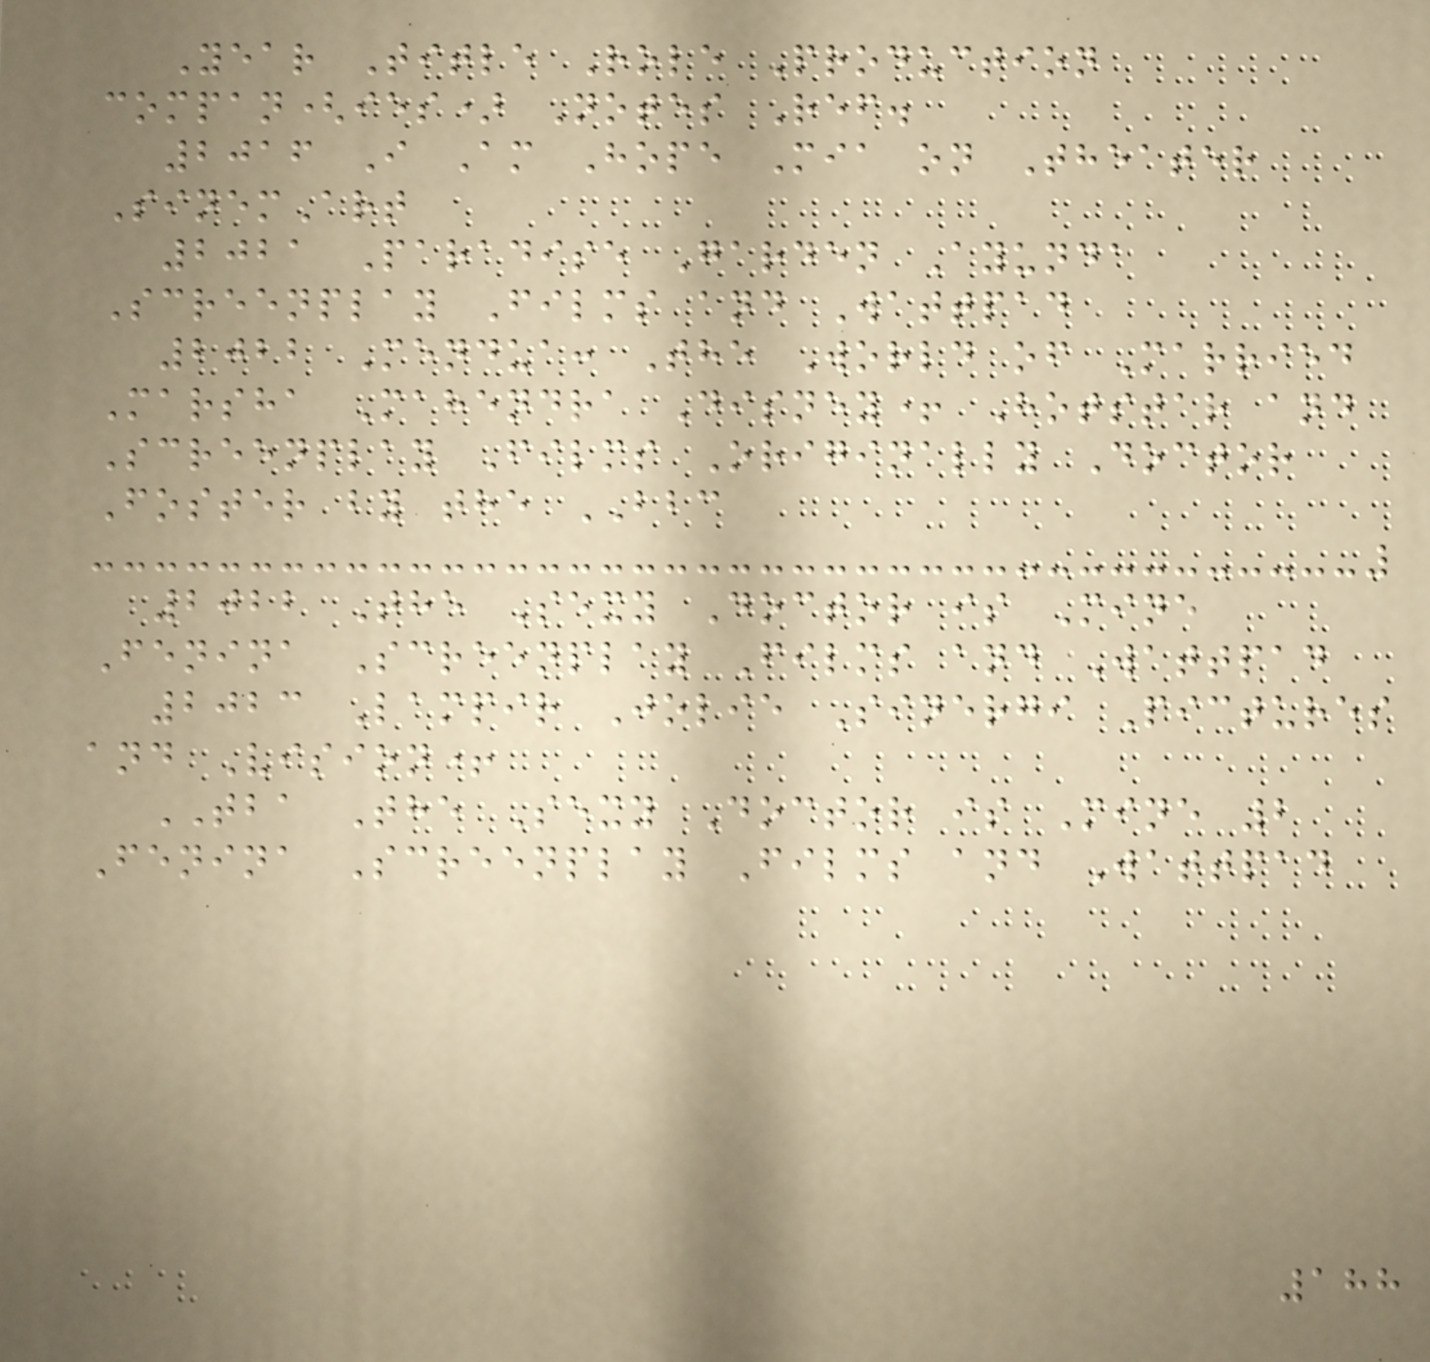Year Title Role Production
compan(ies) Notes Ref.
2016 I Am Hope Mia on Theater
SinemArt
2021 Paradise Garden Ayunda
Screenplay Films and Wattpad
2022 Mendua: The World of Married
Marsha Mahendra Disney+ Hotstar and
Screenplay Films Originally Doctor
Foster by the BBC
2022 The Sexy Doctor is Mine
Fenina Screenplay Films and Wattpad
2023 Lampir Jolie Sinergi Pictures
and Vision+
TBA The Sexy Doctor is Mine 2
Fenina Screenplay Films and Wattpad
188
